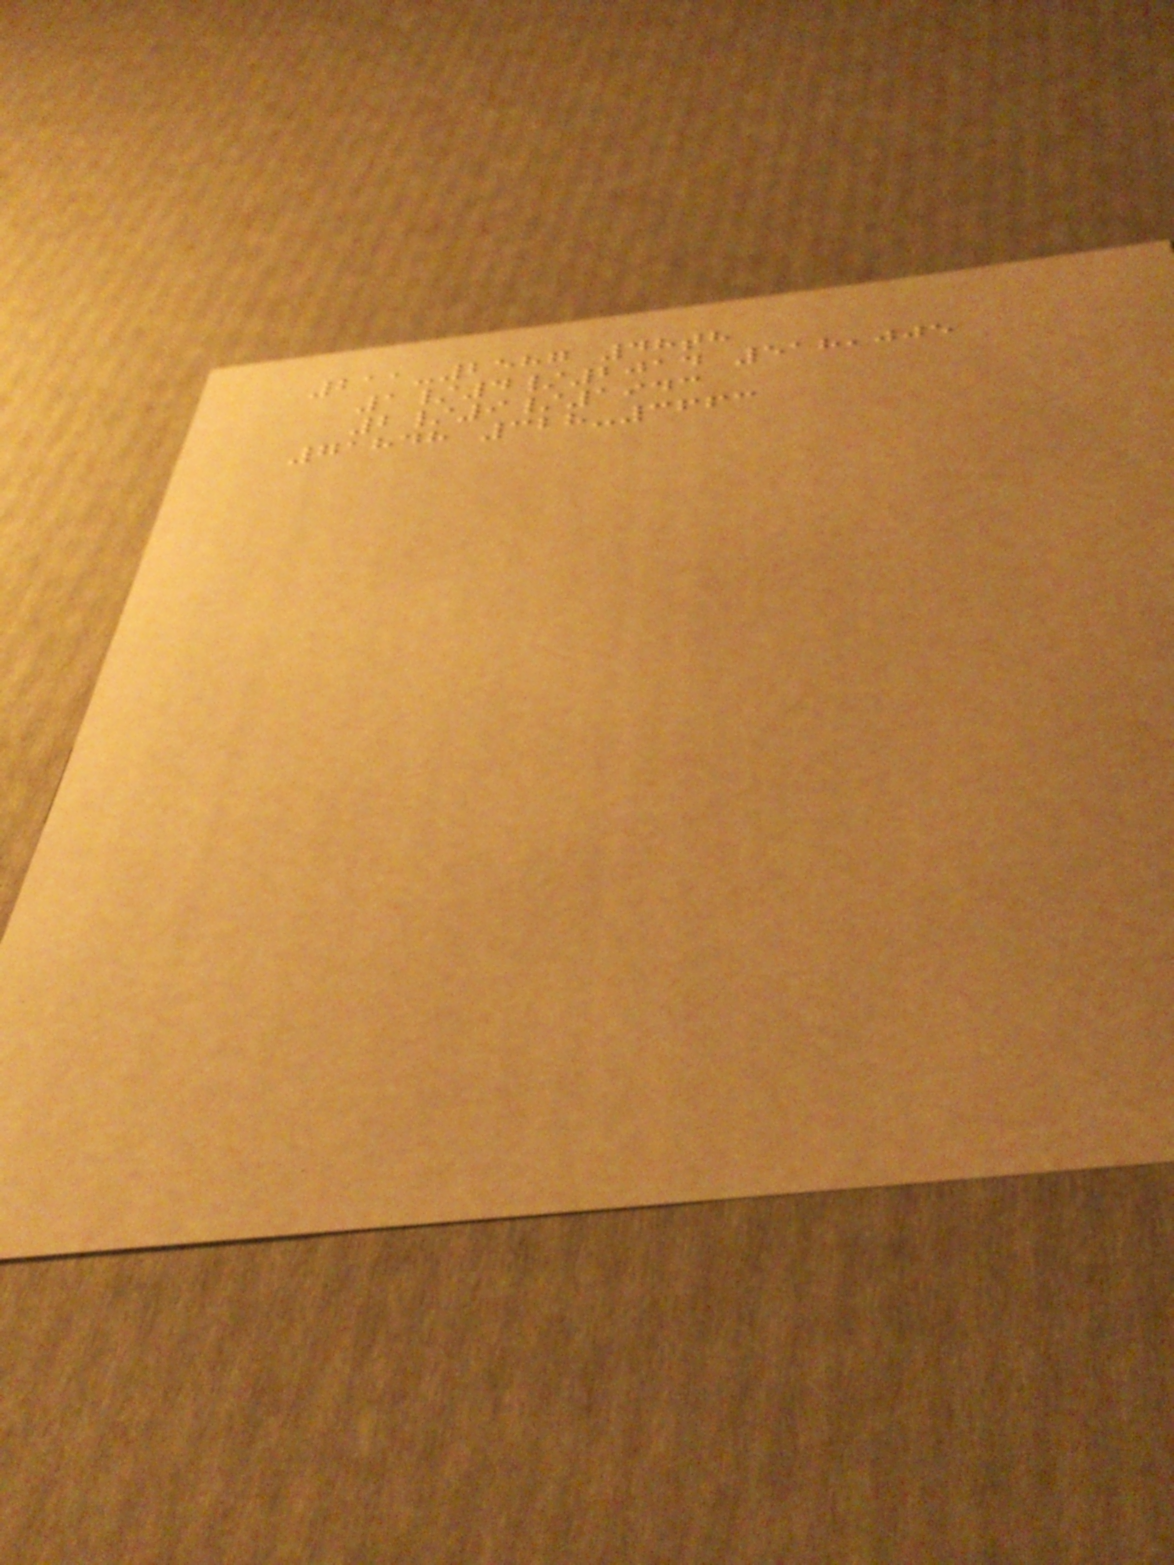211-2587 48th
1/4/2014 518,005
2/9/1943
71848 328-3663
